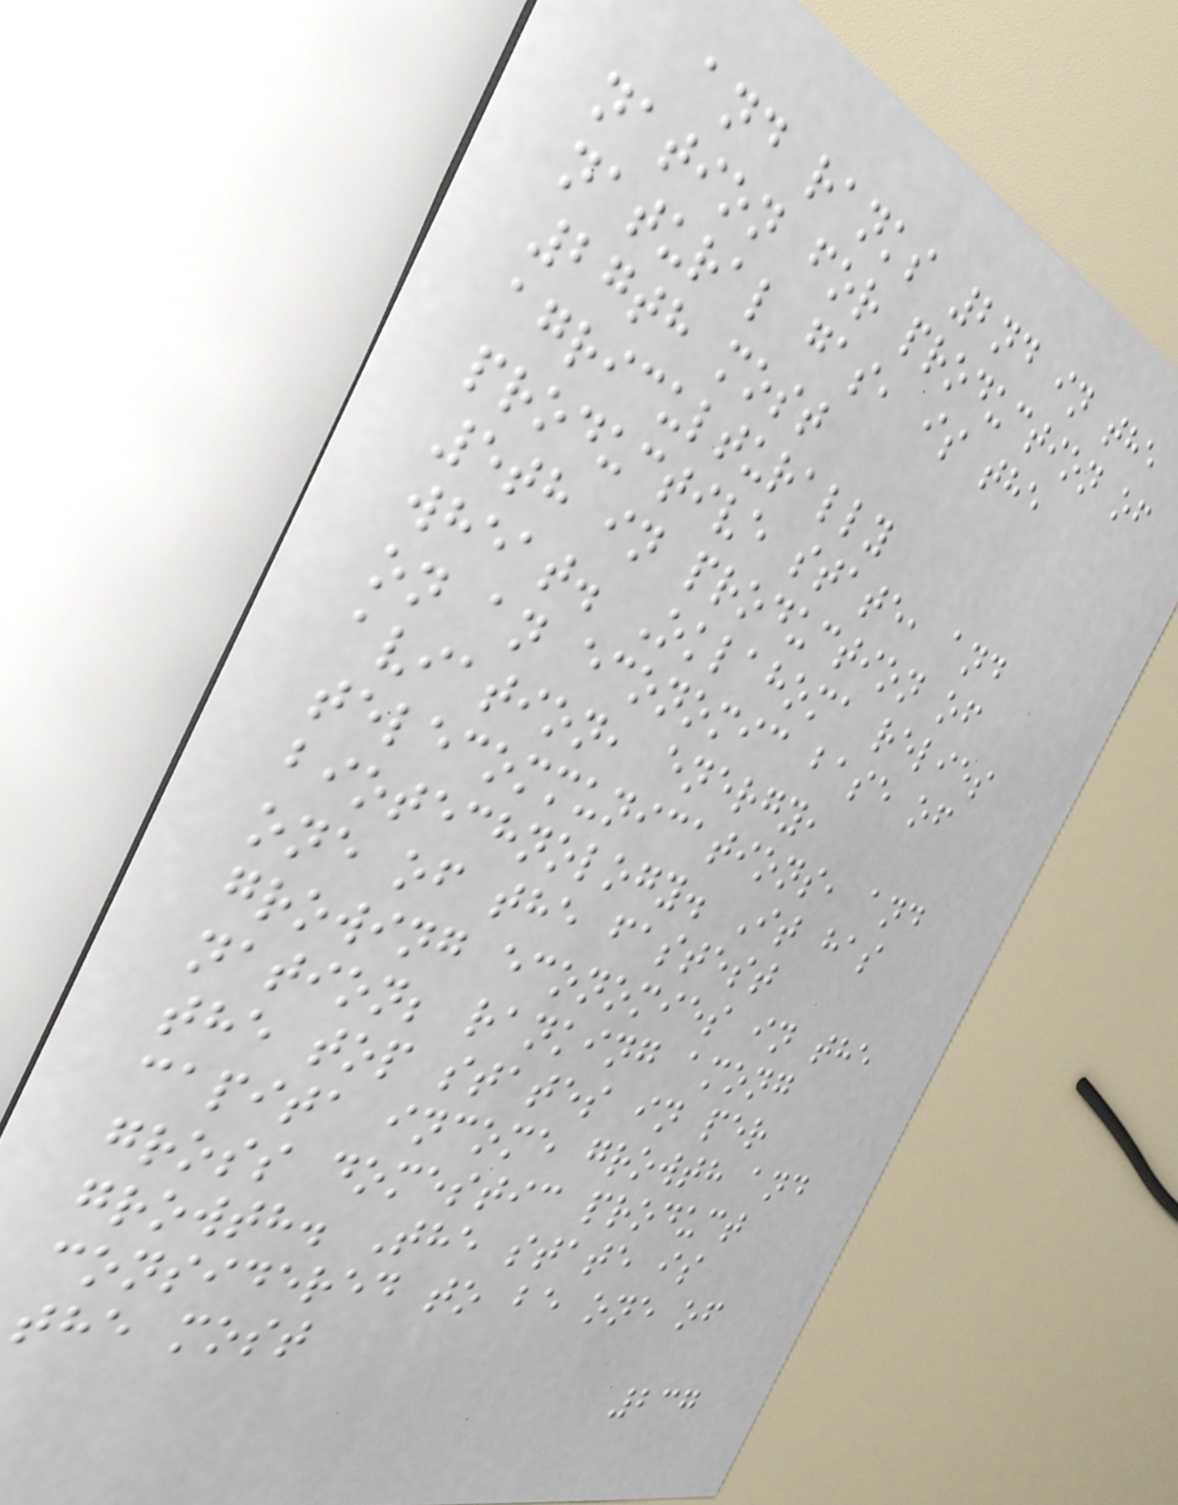and ranks 2nd in the
nation for production of
natural gas, is the
27th most
agriculturally
productive state, and
5th in production of
wheat. Oklahoma relies
on an economic base of
aviation, energy,
telecommunications, and
biotechnology. It has
one of the fastest
growing economies in the
nation; ranking among
the top states in per
capita income growth and
gross domestic product
growth. The state is
considered to be one of
the most
237
